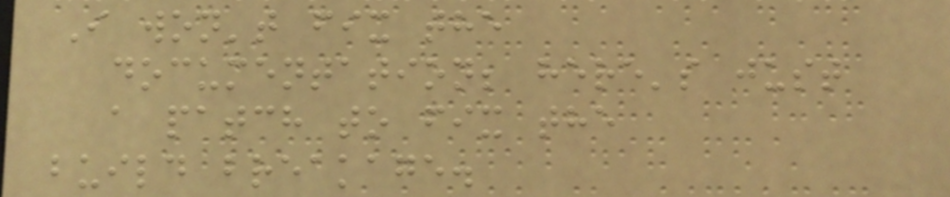I won't fix the
documentation; here's just
a patch to fix the
build breakage.
